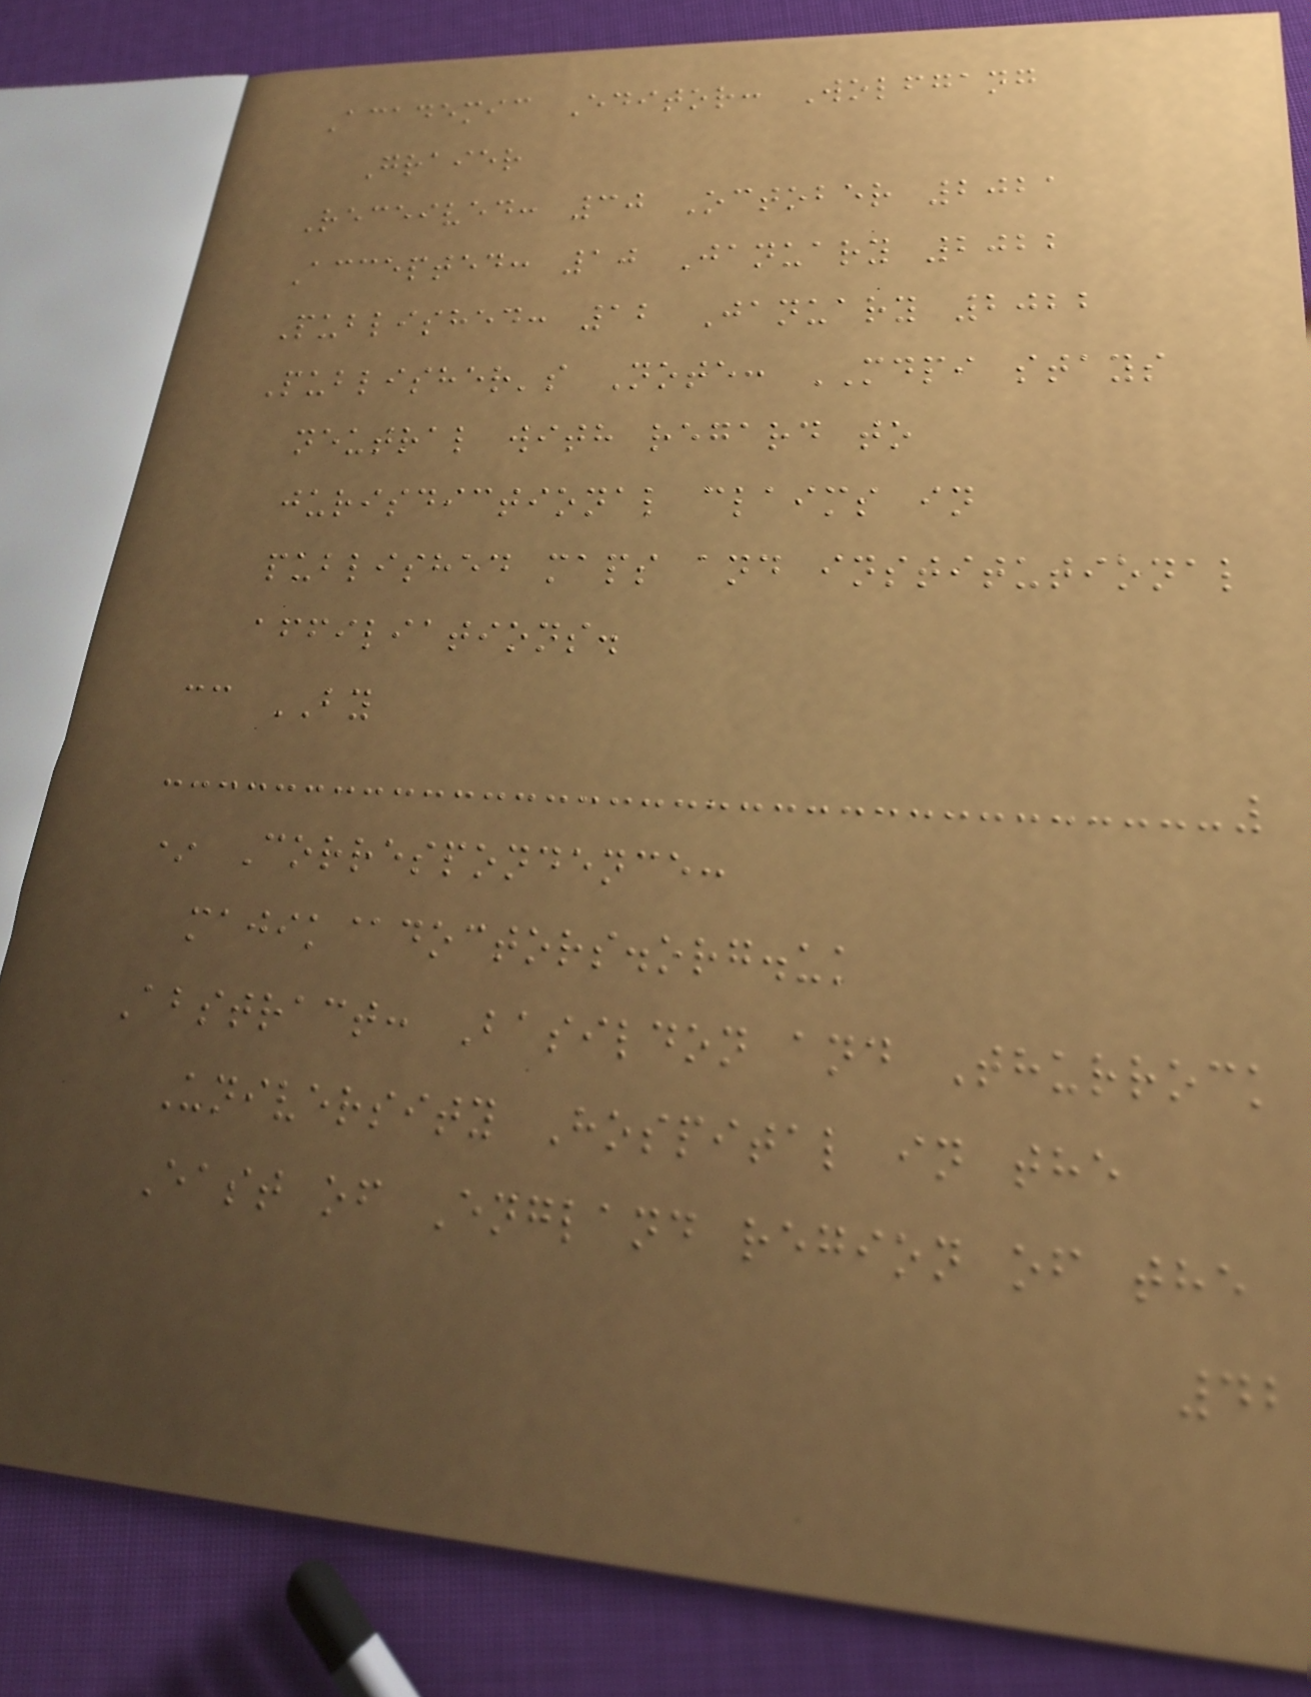Academic Editor: Wolfgang
Graier
Received: 30 October 2021
Accepted: 10 January 2022
Published: 12 January 2022
Publisher's Note: MDPI stays
neutral with regard to
jurisdictional claims in
published maps and institutional
affiliations.
cc BY
* Correspondence:
majik@doctors.org.uk
Abstract: Basildon and Thurrock
University Hospital in the
East of England region of the
42
